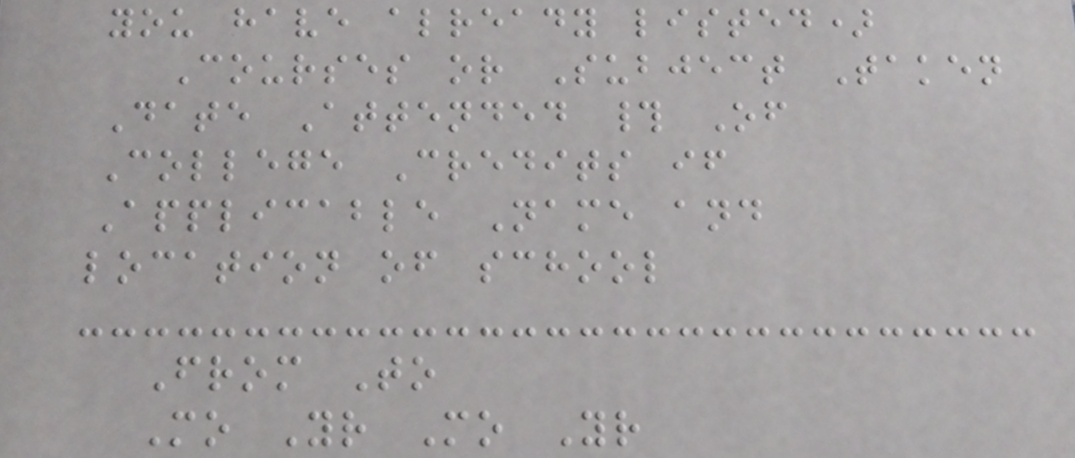you have already listed)
Courses or Subject Taken
Date Attended # Of
College Credits if
Applicable Name and
location of school
From To
Mo Yr Mo Yr
